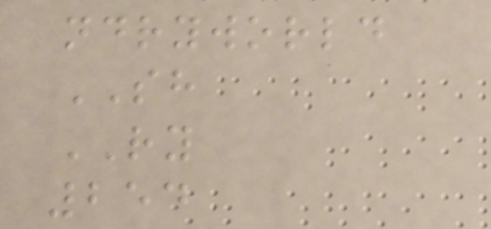ndryworld
SH
RY
254
